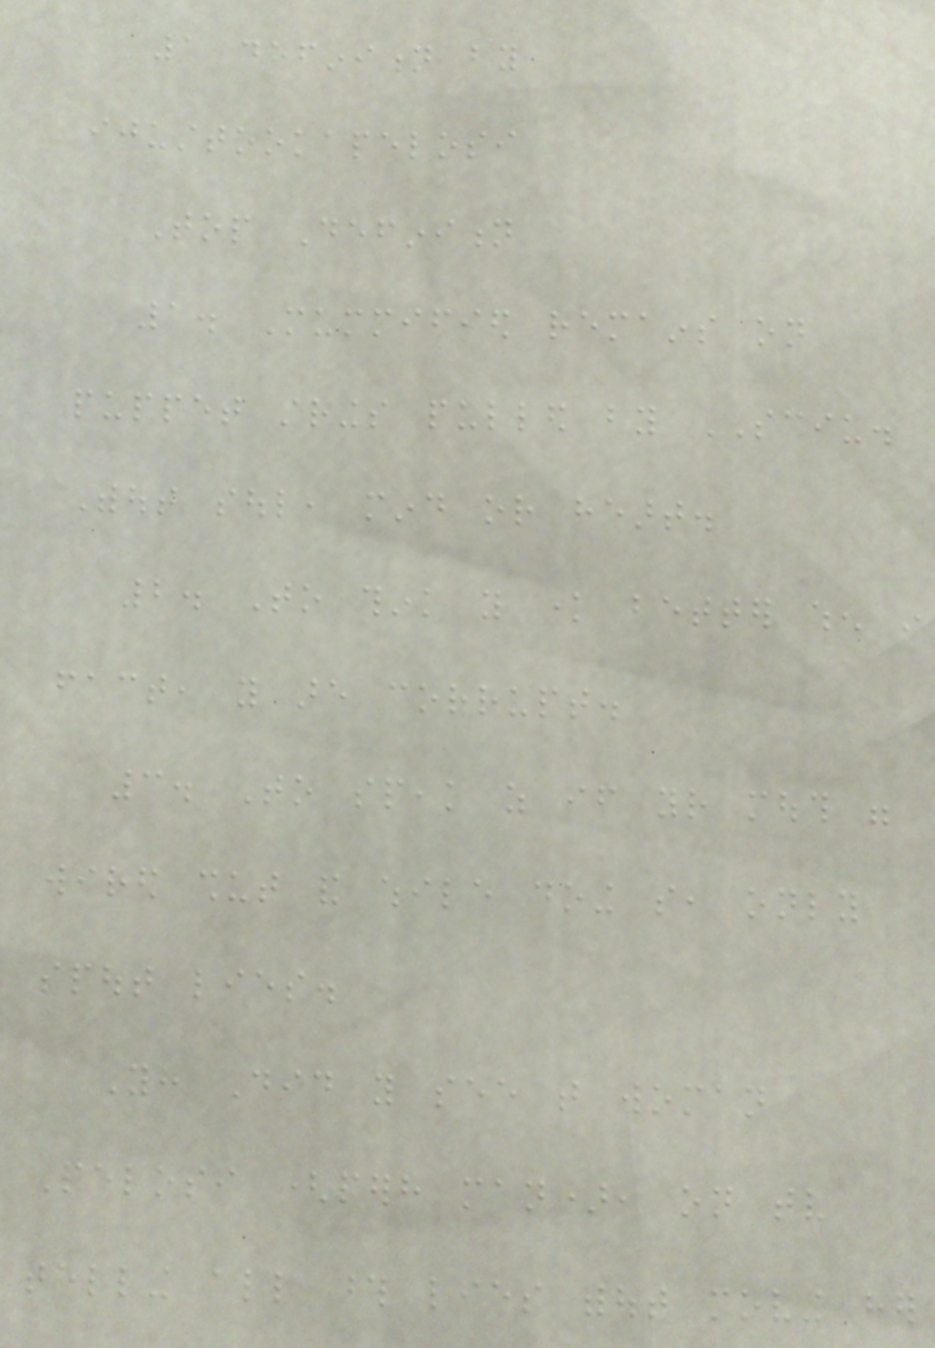1 definition by
ijusttookapelosi
Top Definition
1. Mummified remains on
puppet strings pulled by SCIU.
Without soul, mind or heart.
2. To think you know better when in
fact, you are corrupt.
3. To speak as if your mouth were
wired shut and while doing so, only
spout lies.
You: Did you see that woman
Pelosi (perhaps man), on tv
telling all those lies without moving her
